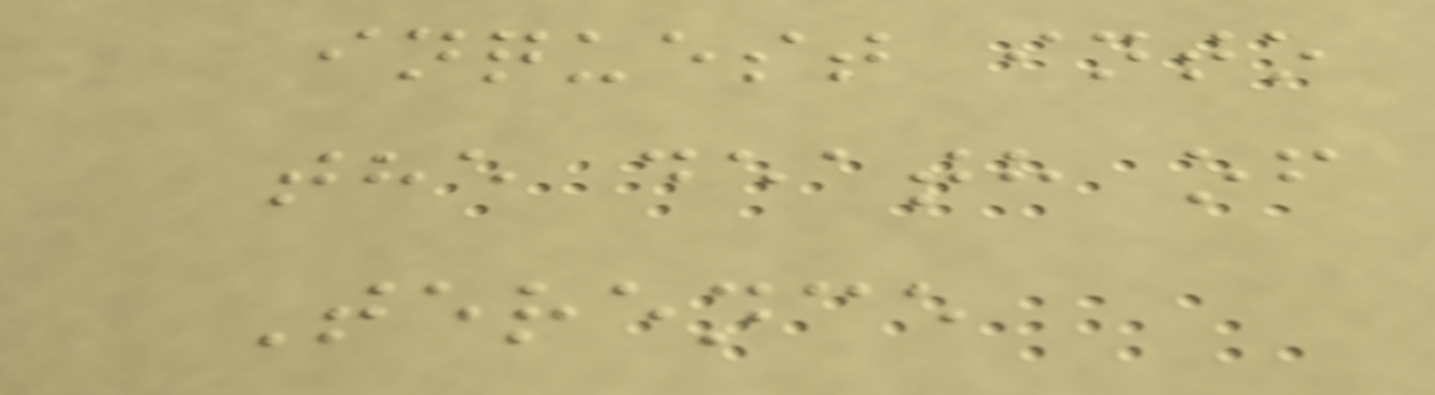inquest into
the death of
Terence
